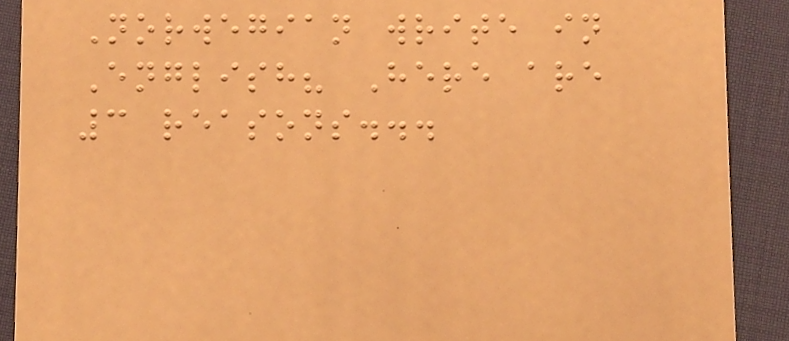Norwegian write in
English? Here are
3 reasons...
